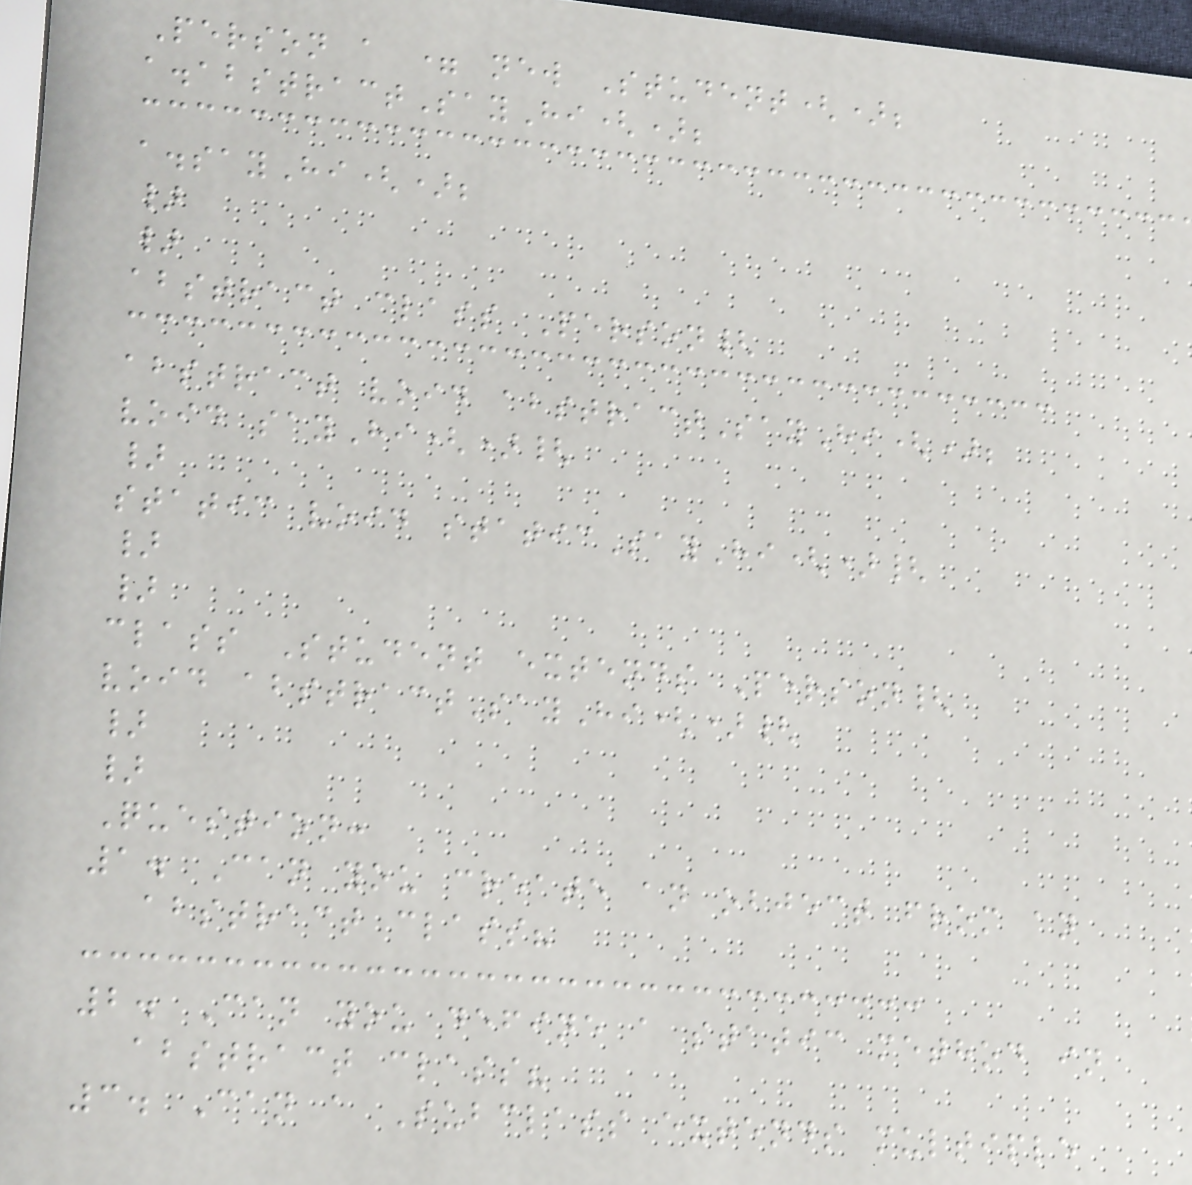Person a = new Student();
a.abstractSayHi();
a.sayHi();
}
}
abstract class Person{
abstract void abstractSayHi();
void sayHi(){
}
static void staticSayHi(){
}
}
class Student extends Person{
void abstractSayHi(){
}
}
Question:
1. Can you create an object from an
abstract class?
2. Can you define a static method in
abstract class?
3. Can a Subclass extends multiple
